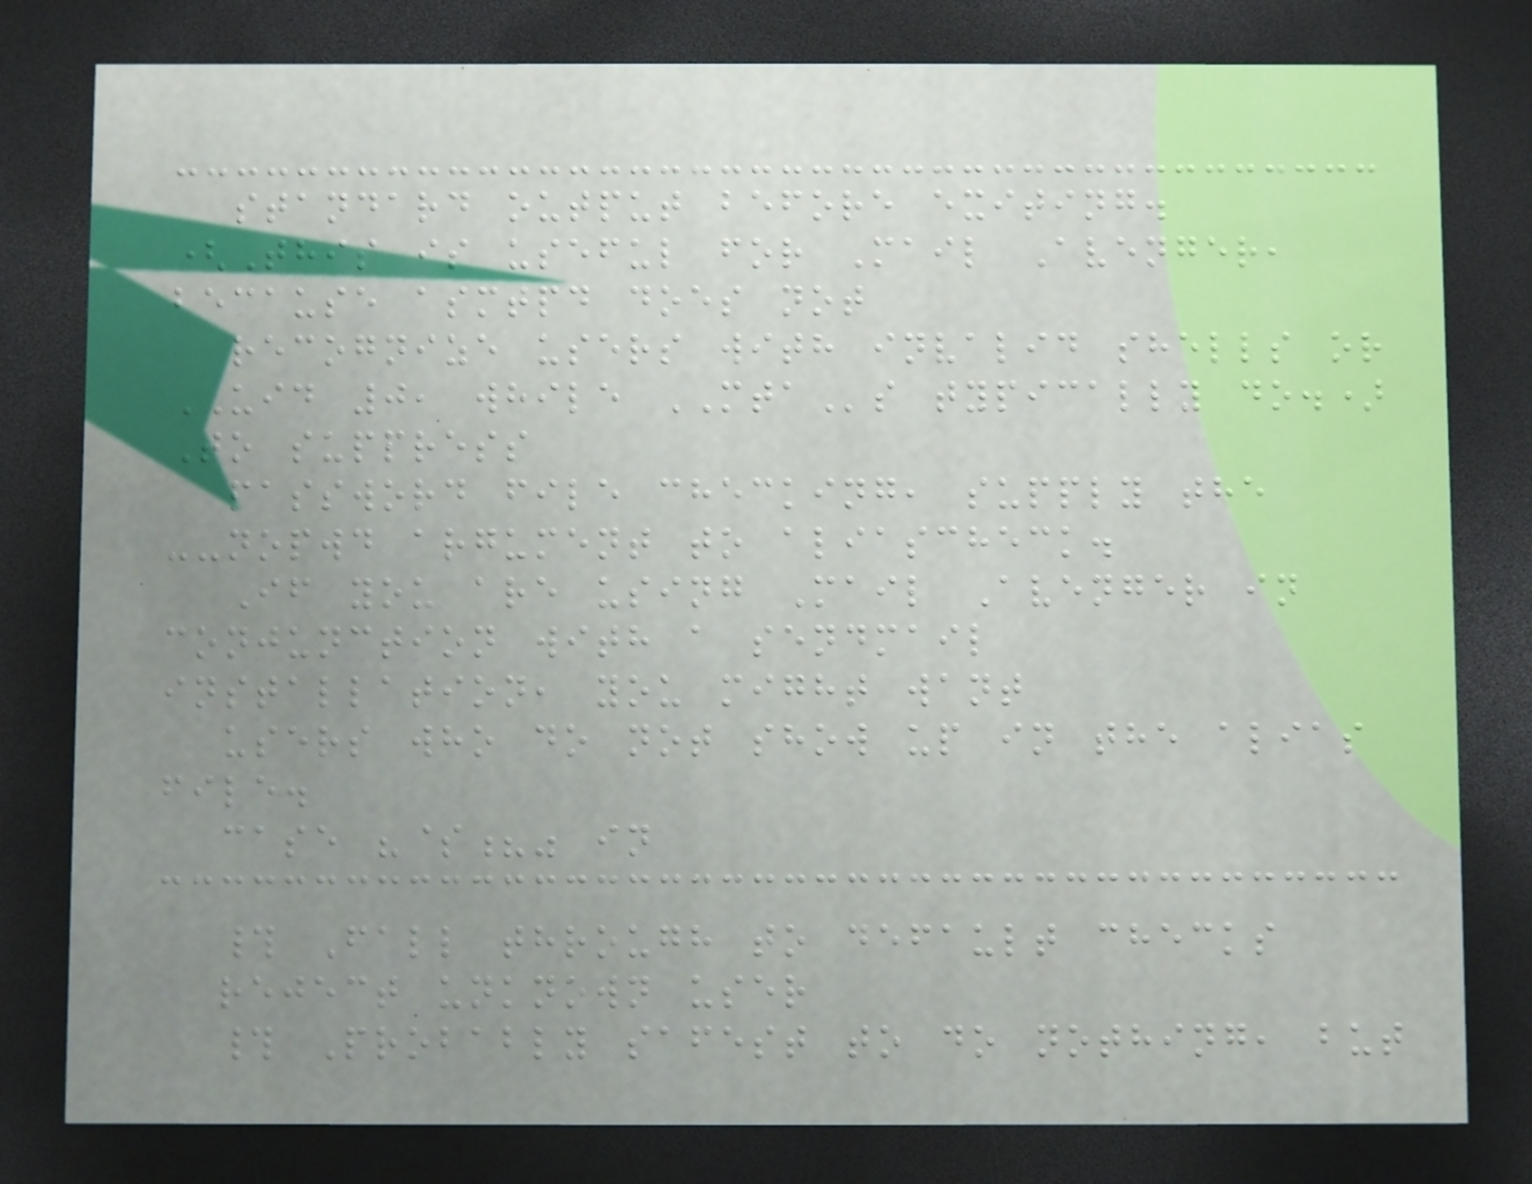standard output before exiting.
(This is useful for Mail Avenger,
because asmtpd does not
recognize users with invalid shells or
UID 0, while MTAs typically do.)
To suppress
password file checking, supply the
--nopwd argument to aliascheck.
If you are using Mail Avenger in
conjunction with a sendmail
installation, you might want
users who do not show up in the alias
file.
case "$?" in
# Fall through to default checks
reject unknown user
# Probably safest to do nothing, but
